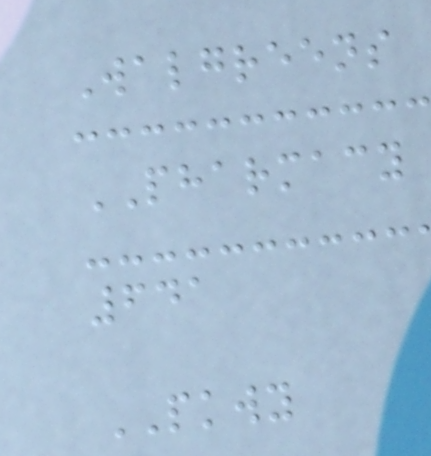Walgreens
PHARMACY
641
PKWY
